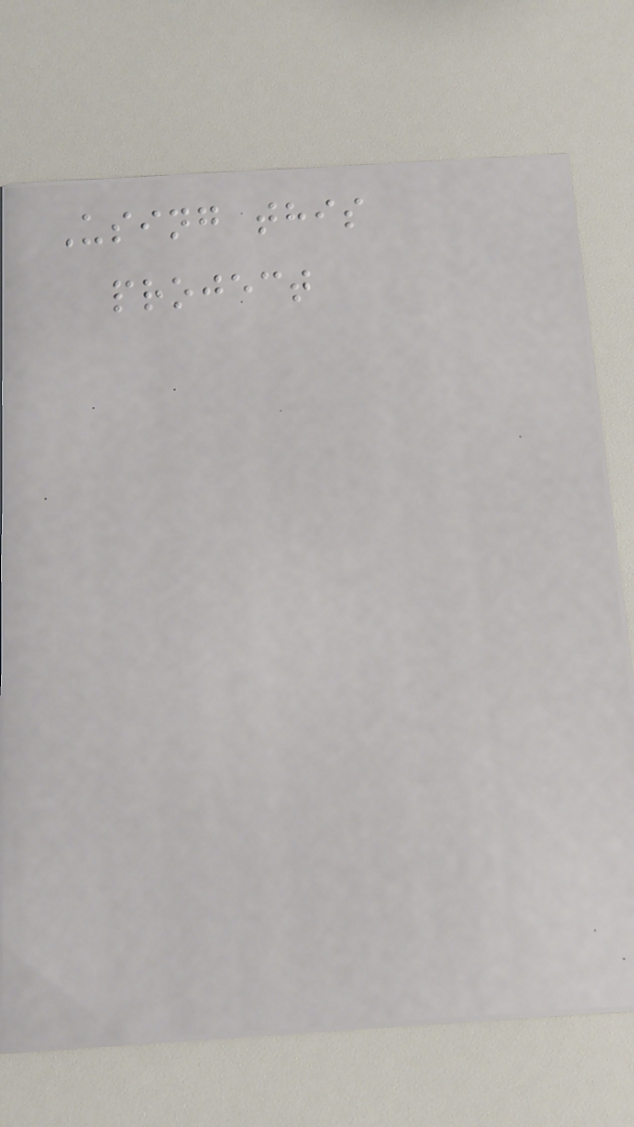Using this
project
